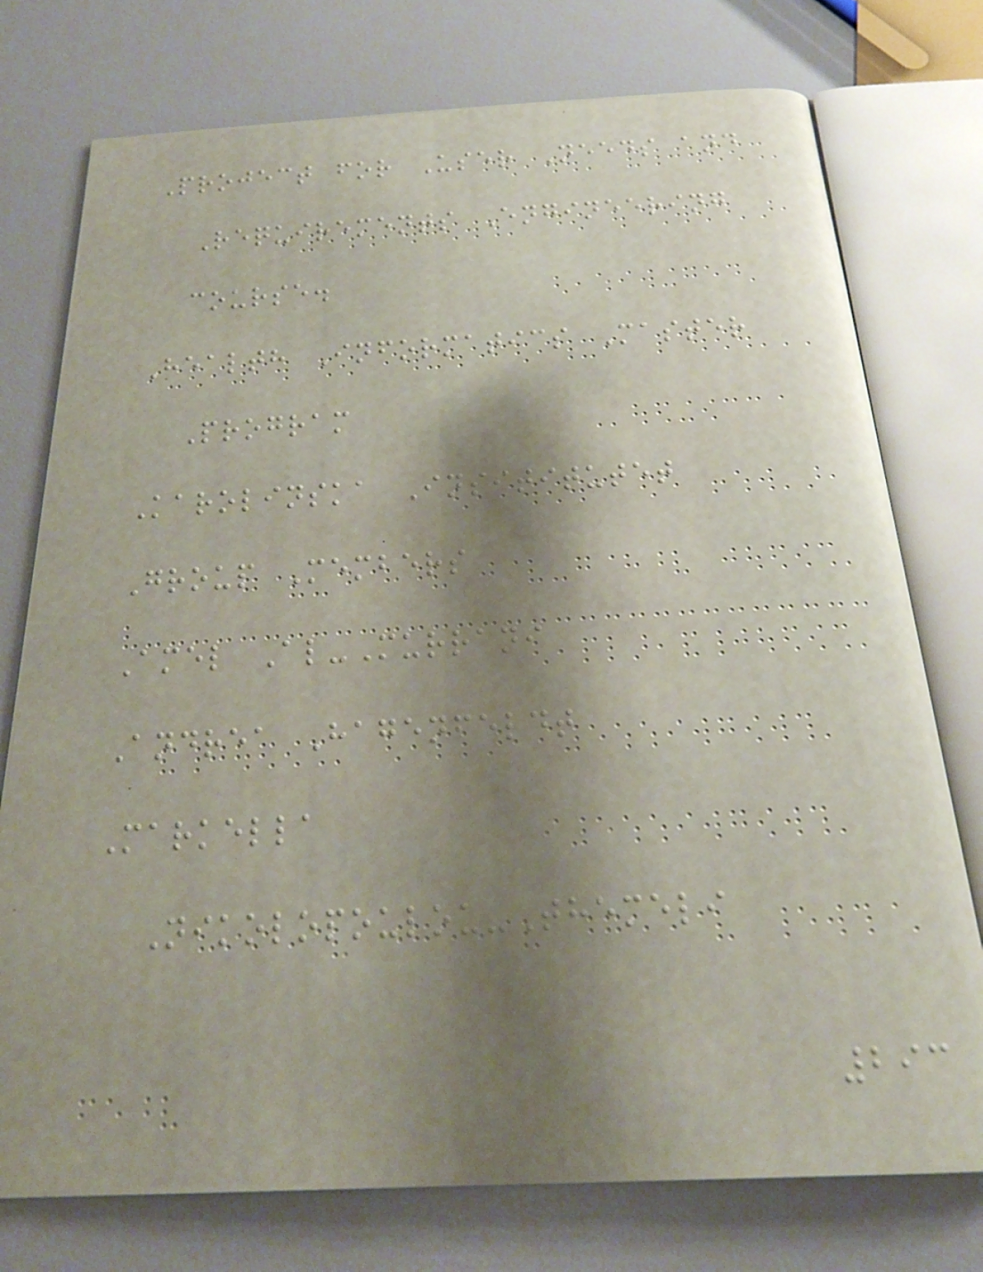Project for User Needs and
Requirements Engineering
course.
Health Informatics Master
Program
Karolinska Insititutet
Group Members
Amel Al-Murrani
Andrea Hagenfeldt
Markella
Nikolopoulou-Themeli
293
